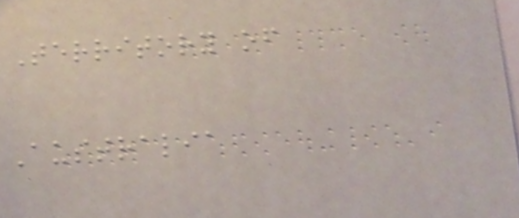Territory of
Australia
